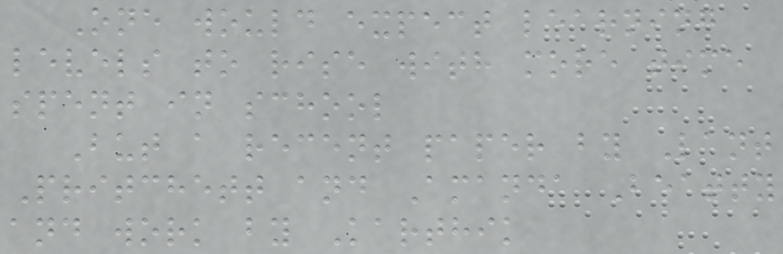One would expect learning
levels to rise with more time
spent in school
But a recent paper by Lant
Pritchett and Amanda Beatty
and work by Karthik
